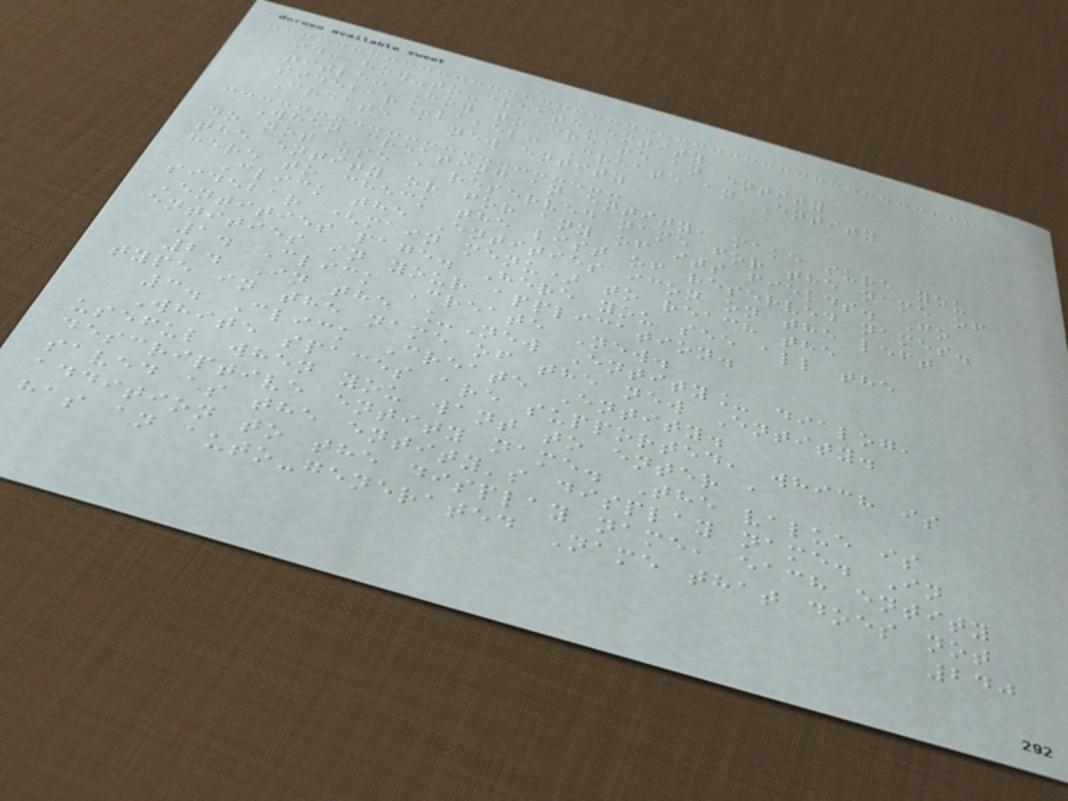id: how-to-create-entity
title: How to create an entity
sidebar_label: Create an Entity
Create a new entity
When creating an entity, make sure you
do not use a reserved name for the name of
the entity or for any of its fields. Go
here to check the list of reserved names.
Click the Entities icon on the left
sidebar (main menu) to reach the
Entities page. Here you see all the
entities in your application.
1. Click Create New.
2. In the _New Entity_ dialog,
type in the name of the new Entity.
3. Click Create Entity.
White spaces are supported, which is
useful when you want to enter a
descriptive entity name. The value is
saved as the entity's display name. In
addition to the display name, each entity
has an auto-generated Name that does not
240
